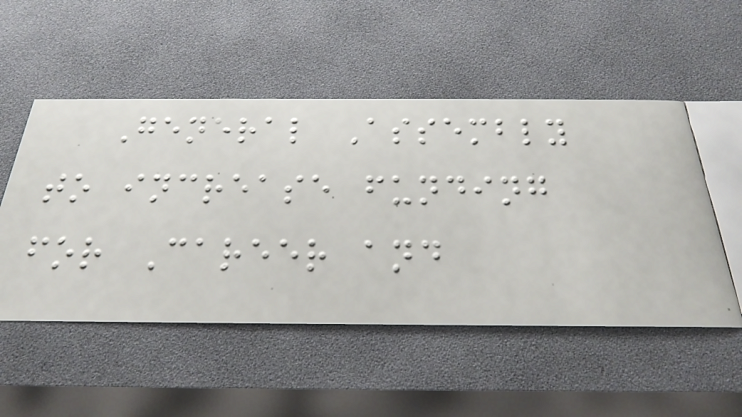General Assembly
to increase funding
for Career and
